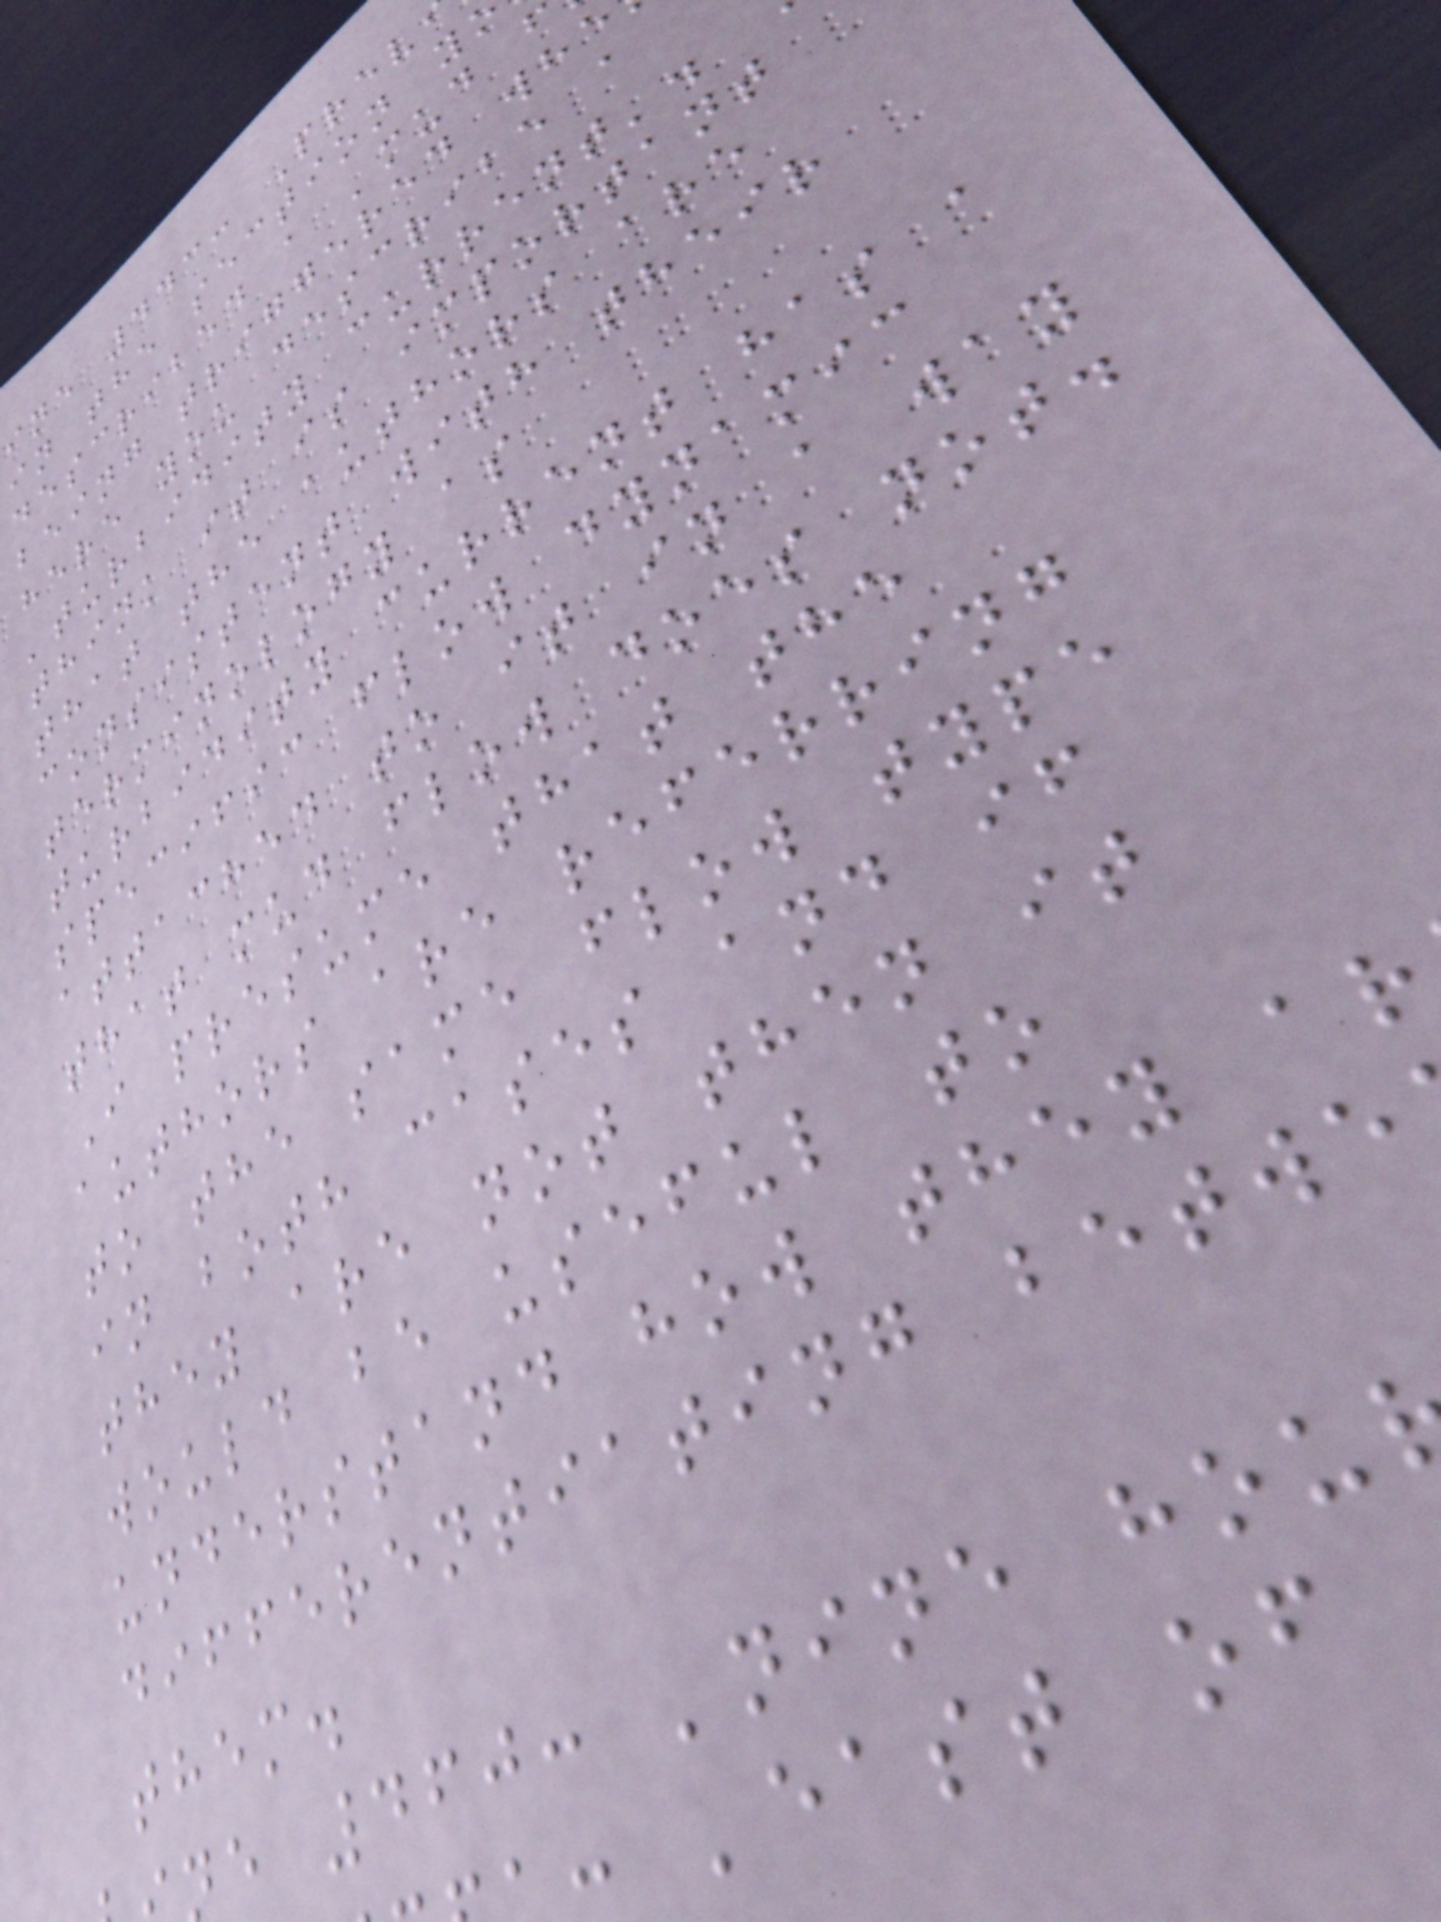ine 443: Prev
in the section y
described a 'mud f
being triggered whe
here you describe a
'turbidity current'.
think it is important
that the authors are
consistent with their
terminology as
turbidity current has a
specific flow dynamic
attached to it in a way
that mud flow does not.
I presume that the
authors are referring
to the same flow type
in both cases and if
they are not then it
would be useful to
understand how they ar
differentiating betwe
them.
e 460: 'nine hou
: 'east of
